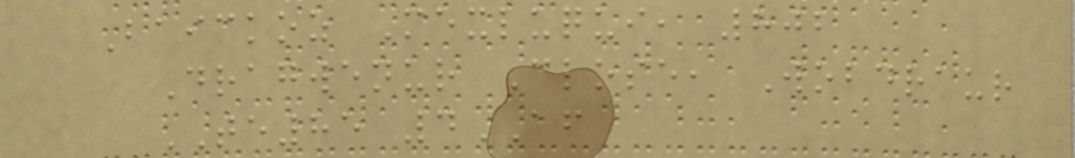Baickoz Mexluqui, 802
Dragwenur Close, Wobdraur
TE85 4AF
